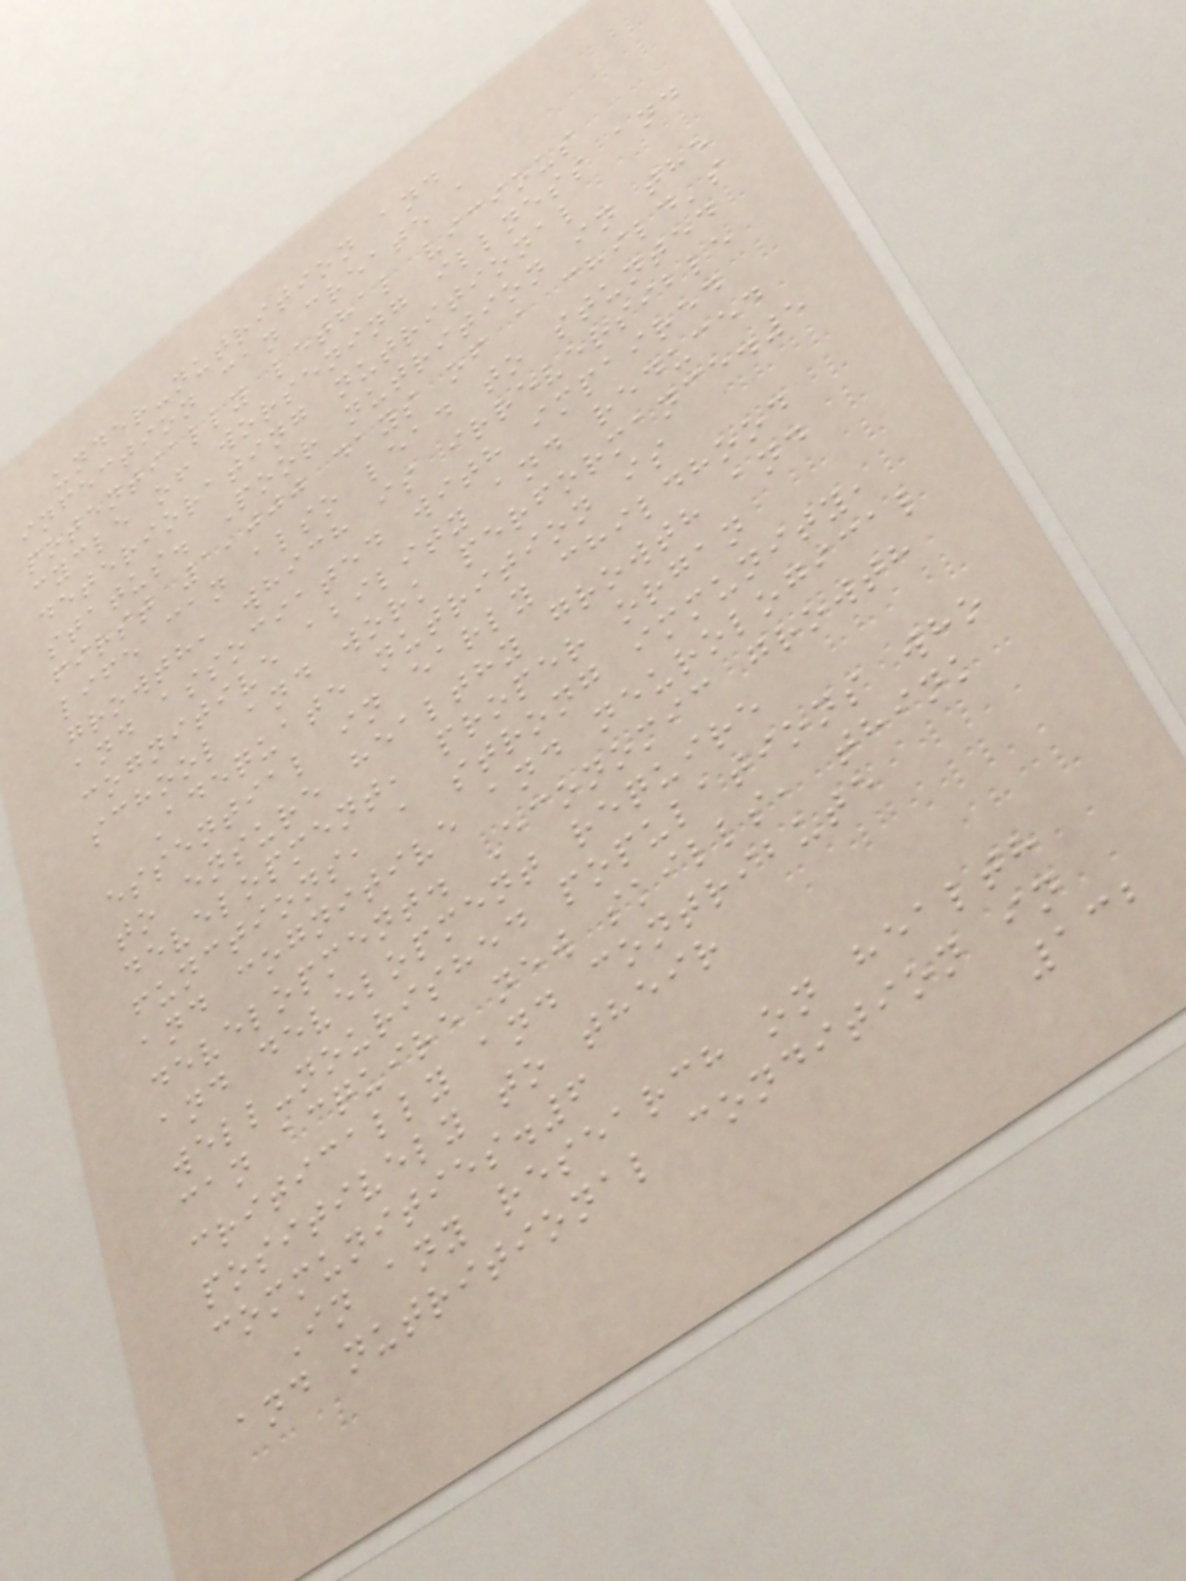under-nutrition and
infection can create a
potentially lethal vicious
cycle of worsening illness and
deteriorating nutritional
status. Poor nutrition in the
first 1,000 days of a child's
life can also lead to stunted
growth, which is irreversible
and associated with impaired
cognitive ability and reduced
school and work performance.5
Adequate nutrition is
essential in early childhood
to ensure healthy growth and
development, proper organ
functions, a strong immunity,
and cognitive and neurological
development. Economic growth
and development require
well-nourished populations who
can acquire new skills, think
critically and contribute
positively to their
communities.6
In any research on health
and nutritional condition in
132
